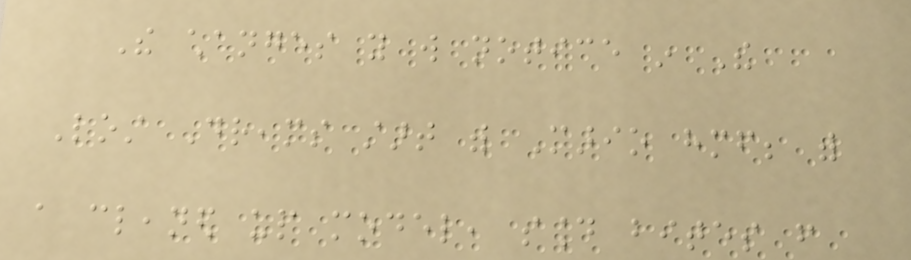The changes you will notice in The
Lost Dreams start with Mario himself; with
a cleaned up model, sound bites from
